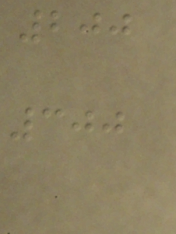200
300
